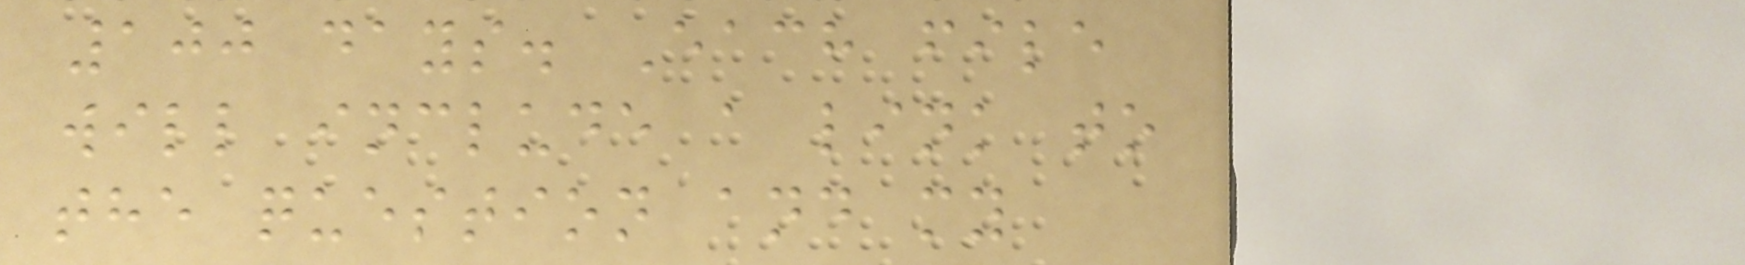100 days. Each file
will include a link to
the question and my
